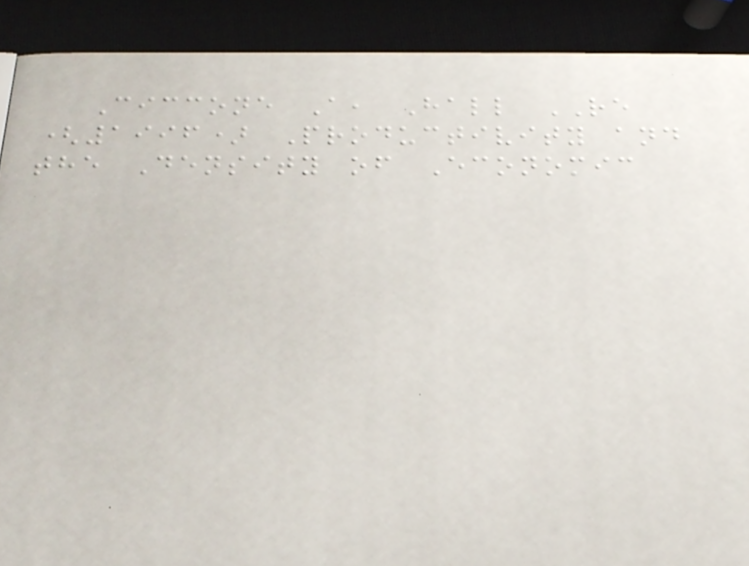Ciccone A, Hall RE
(1996) Productivity and
the Density of Economic
